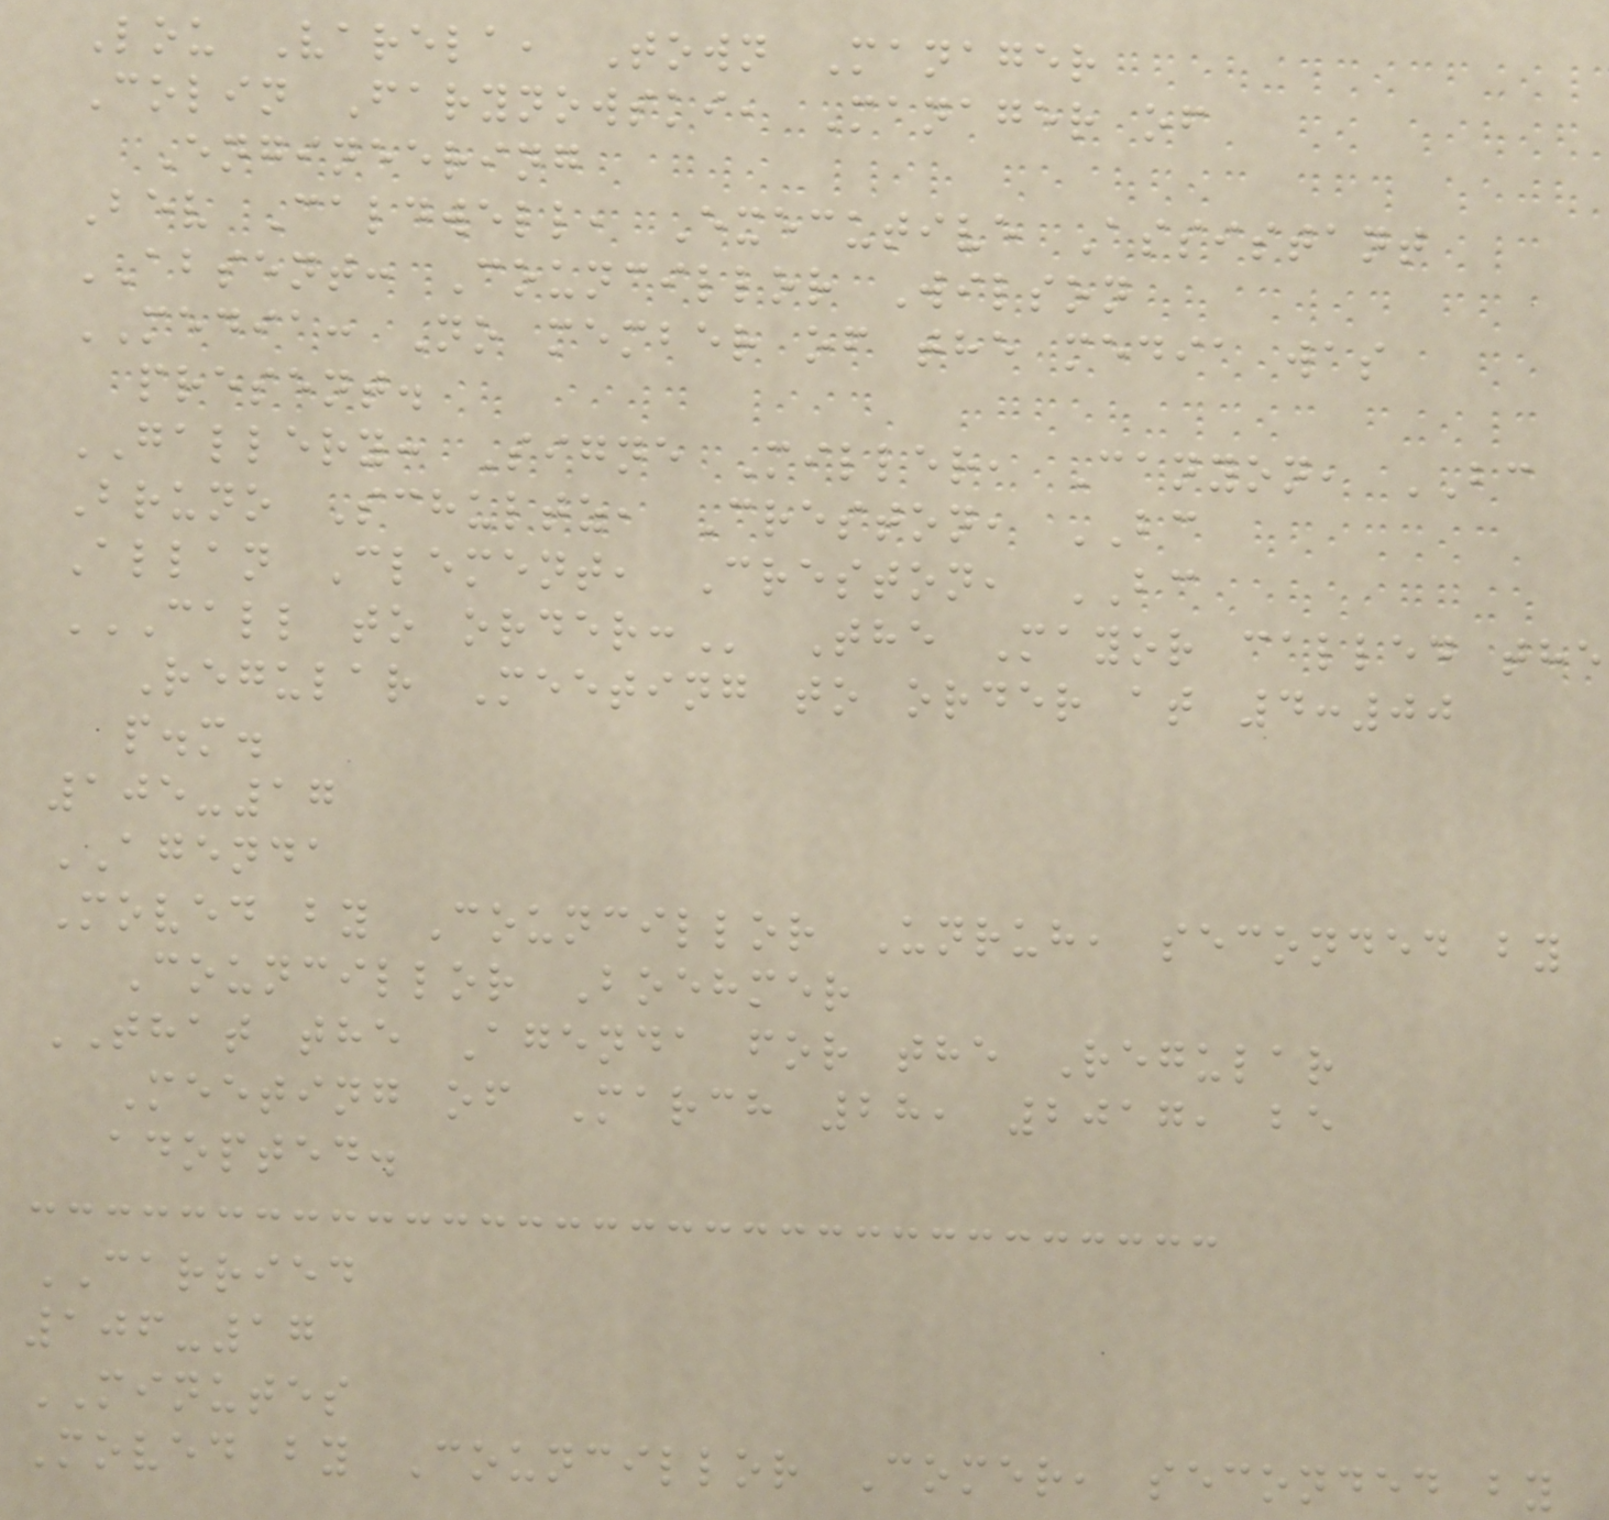Lou Varela, Town Manager
Colin Farynowski, Manager of
Engineering
Bev Caldwell, Executive Assistant
ABSENT: Councillor Wilson
MEDIA: No member of the media was
present.
GALLERY: Signe Miller, Canyon, BC
Bruno Schultz, Creston, BC
Allan Clement, Creston, BC
CALL TO ORDER: The Mayor called the
Regular Meeting to order at 4:00
p.m.
105-17
AGENDA
Moved by Councillor Unruh, seconded by
Councillor Boehmer
THAT the Agenda for the Regular
Meeting of March 28, 2017, be
adopted.
CARRIED
106-17
MINUTES
Moved by Councillor Comer, seconded by
